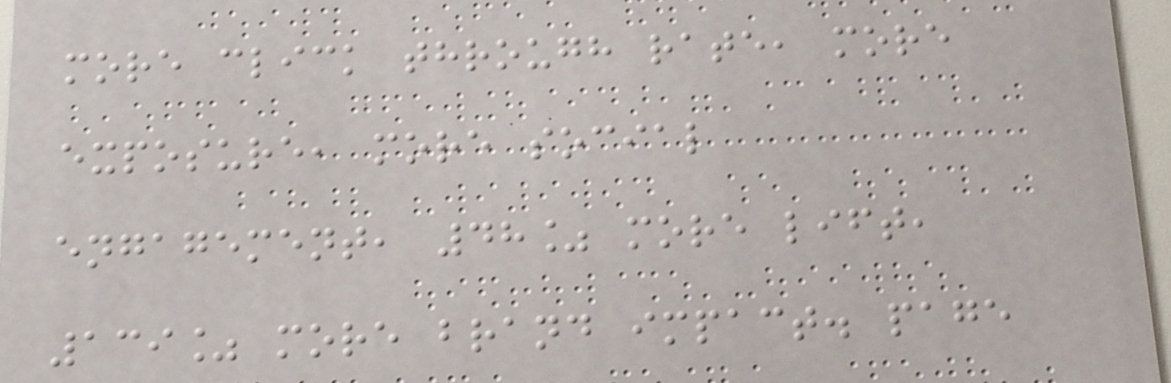more click through rate, more
exposure, more social
engagement, 48% more lift,
139% more brand impact. page
